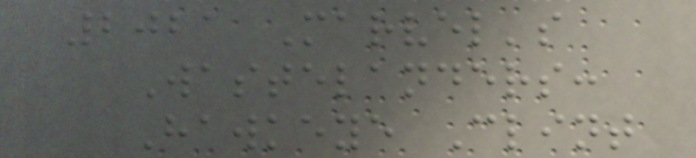2021 Marvel's
Wastelanders:
Hawkeye Clint
